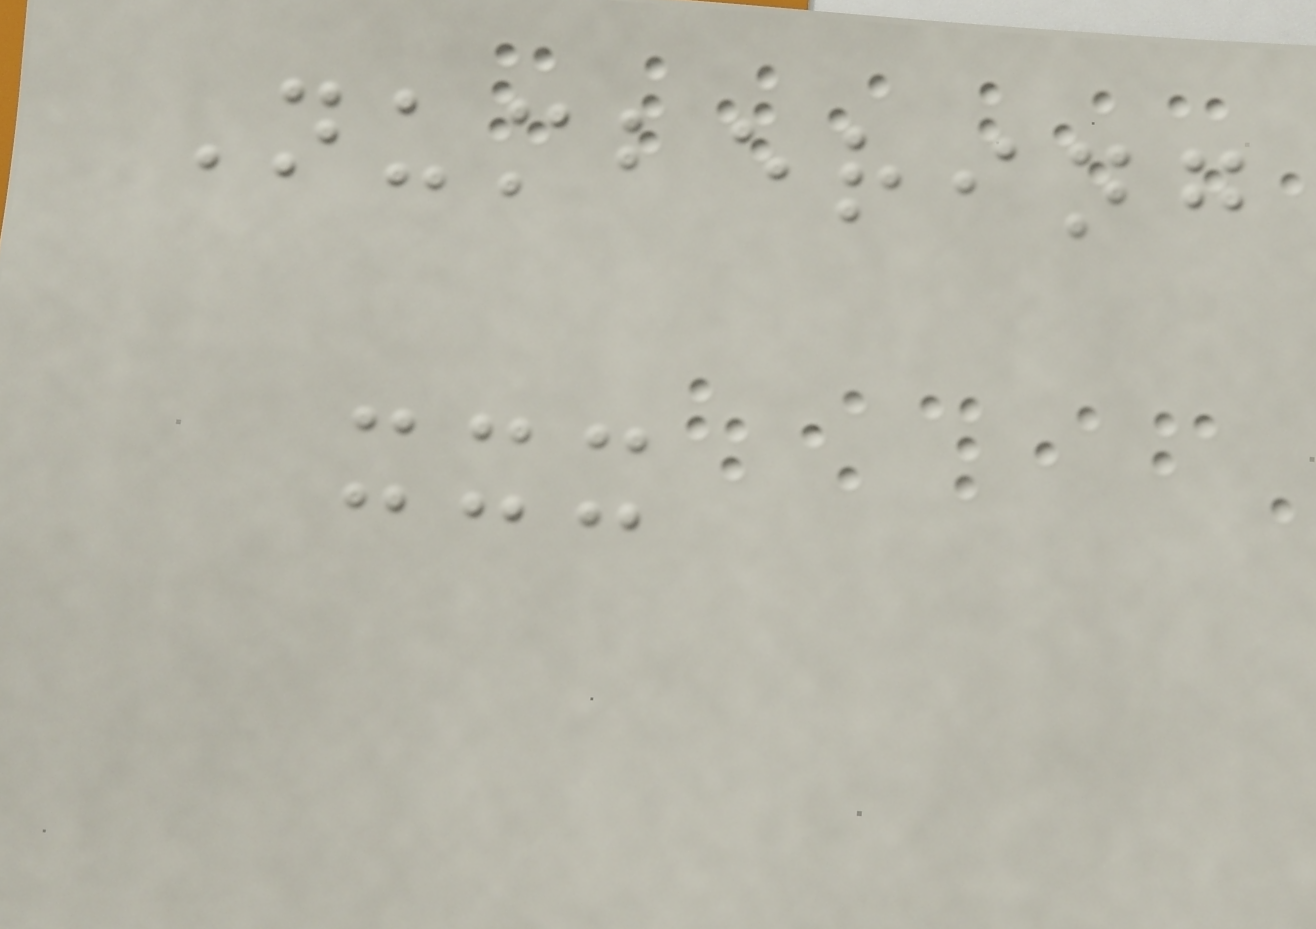Numbering
xxx
